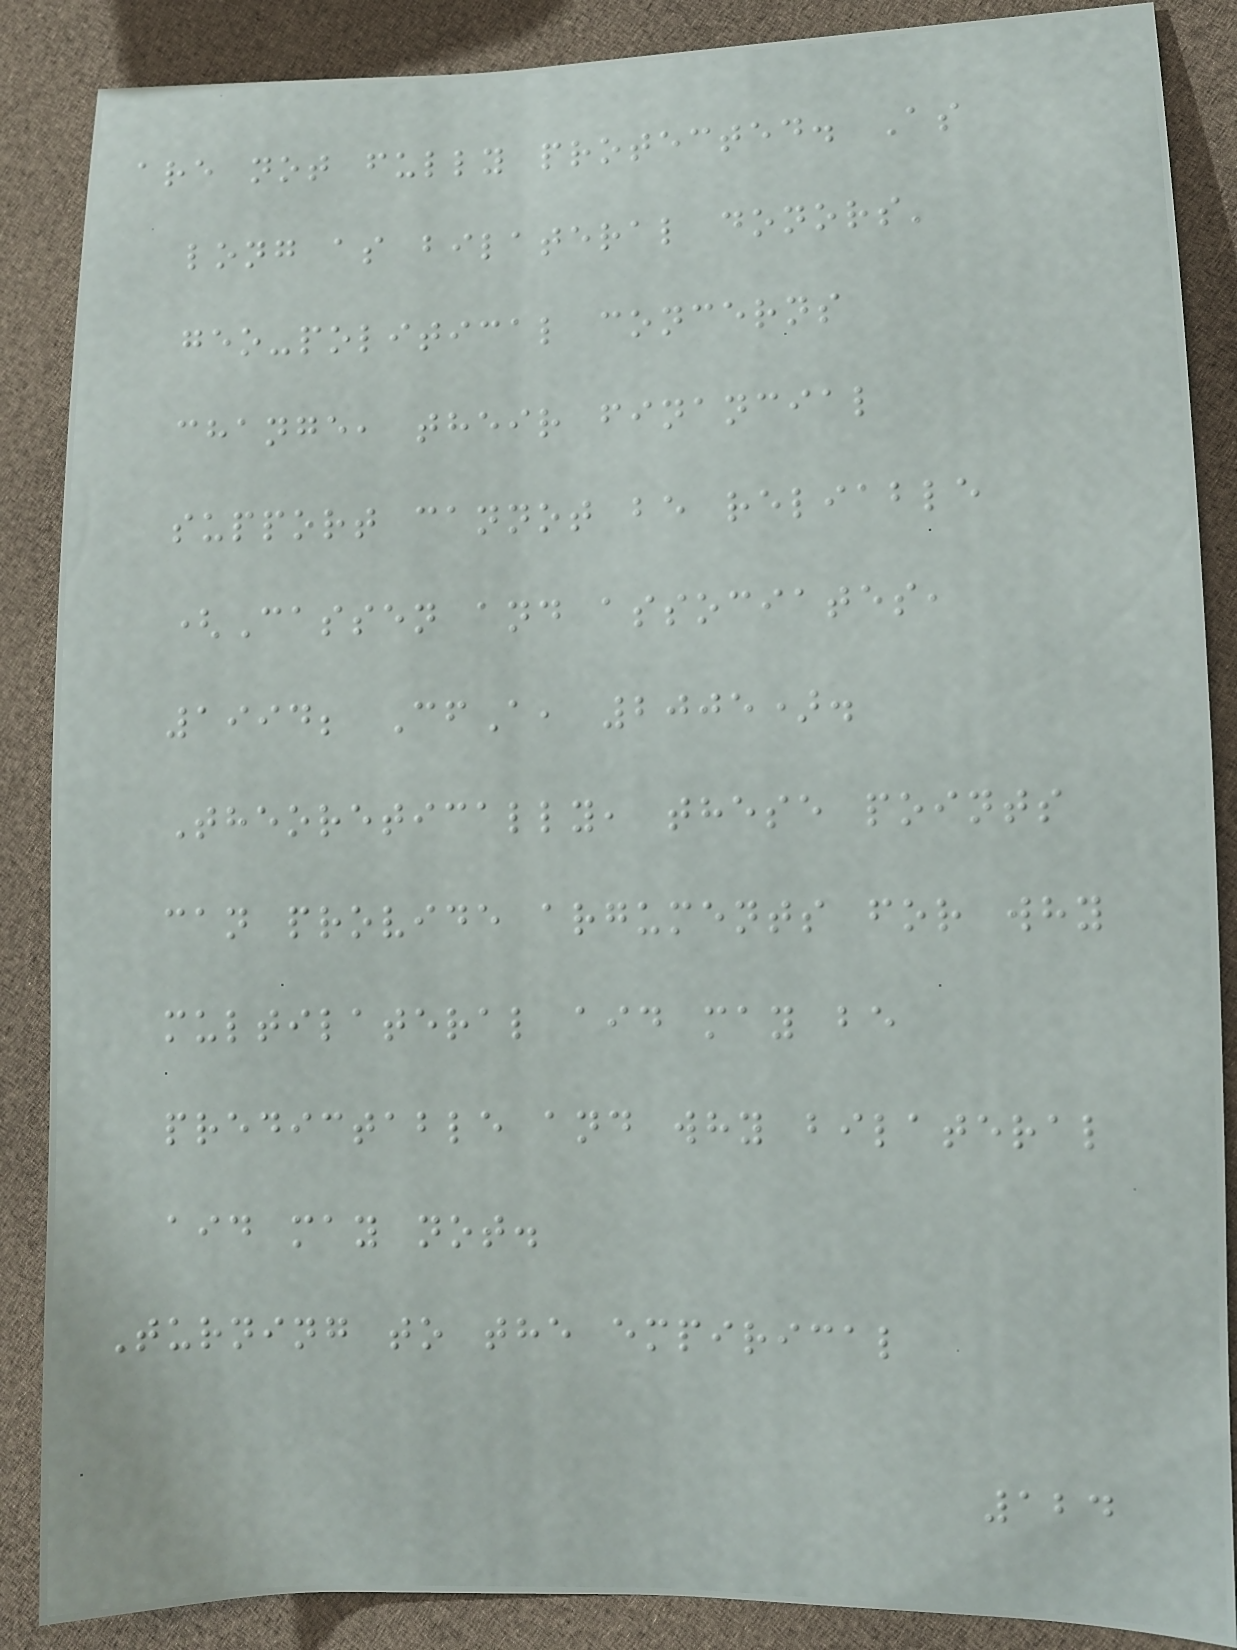are not fully protected. As
long as bilateral donors'
geo-political concerns
change, their financial
support cannot be reliable
(Cassen and associates,
1994; CfA, 2005).
Theoretically, these points
can provide arguments for why
multilateral aid may be
predictable and why bilateral
aid may not.
Turning to the empirical
124
